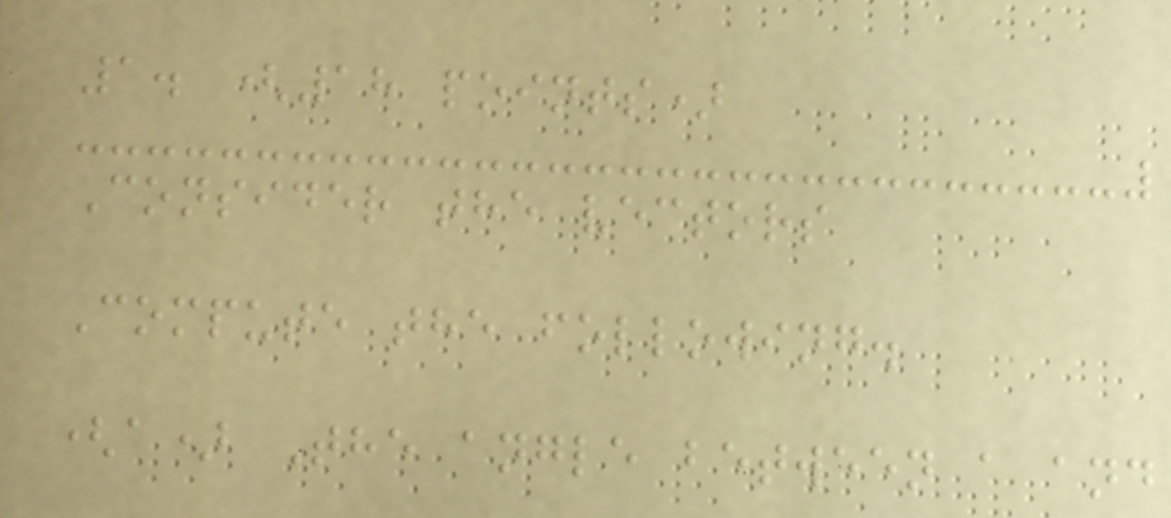1. (18 points)
Consider the vectors
Compute the following.
(a) The angle between a and
